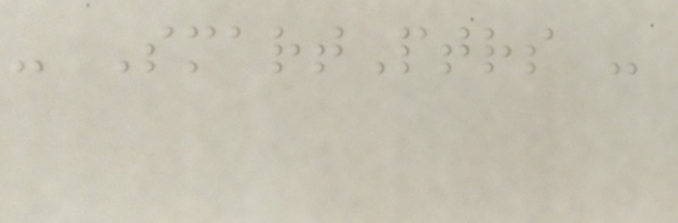- SmartPtrs -
